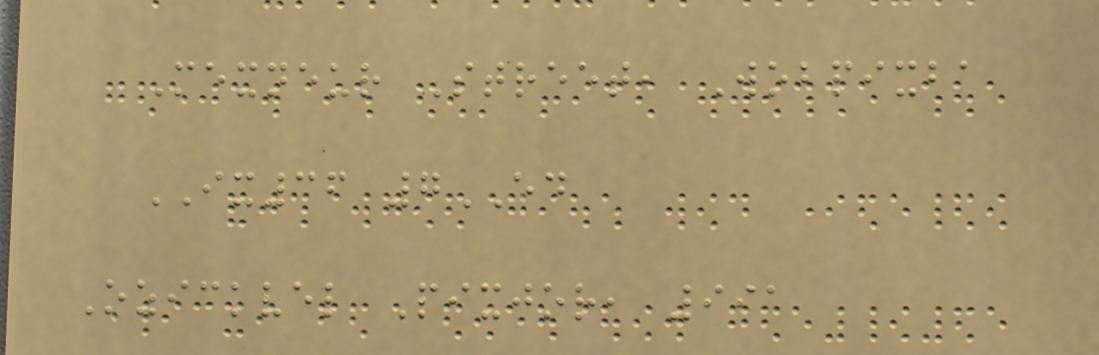Mexneur Street, Wobpixba
IX36 7ED
Ozickvel Pixjor, 991
